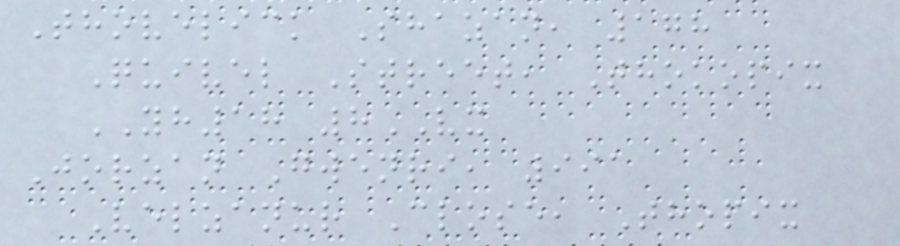Thovelick Shazan, 178
Quivel Street, Thokopix
YH18 8VX
Jorzan Gwenri, 991
Velzanur Close, Thopix
